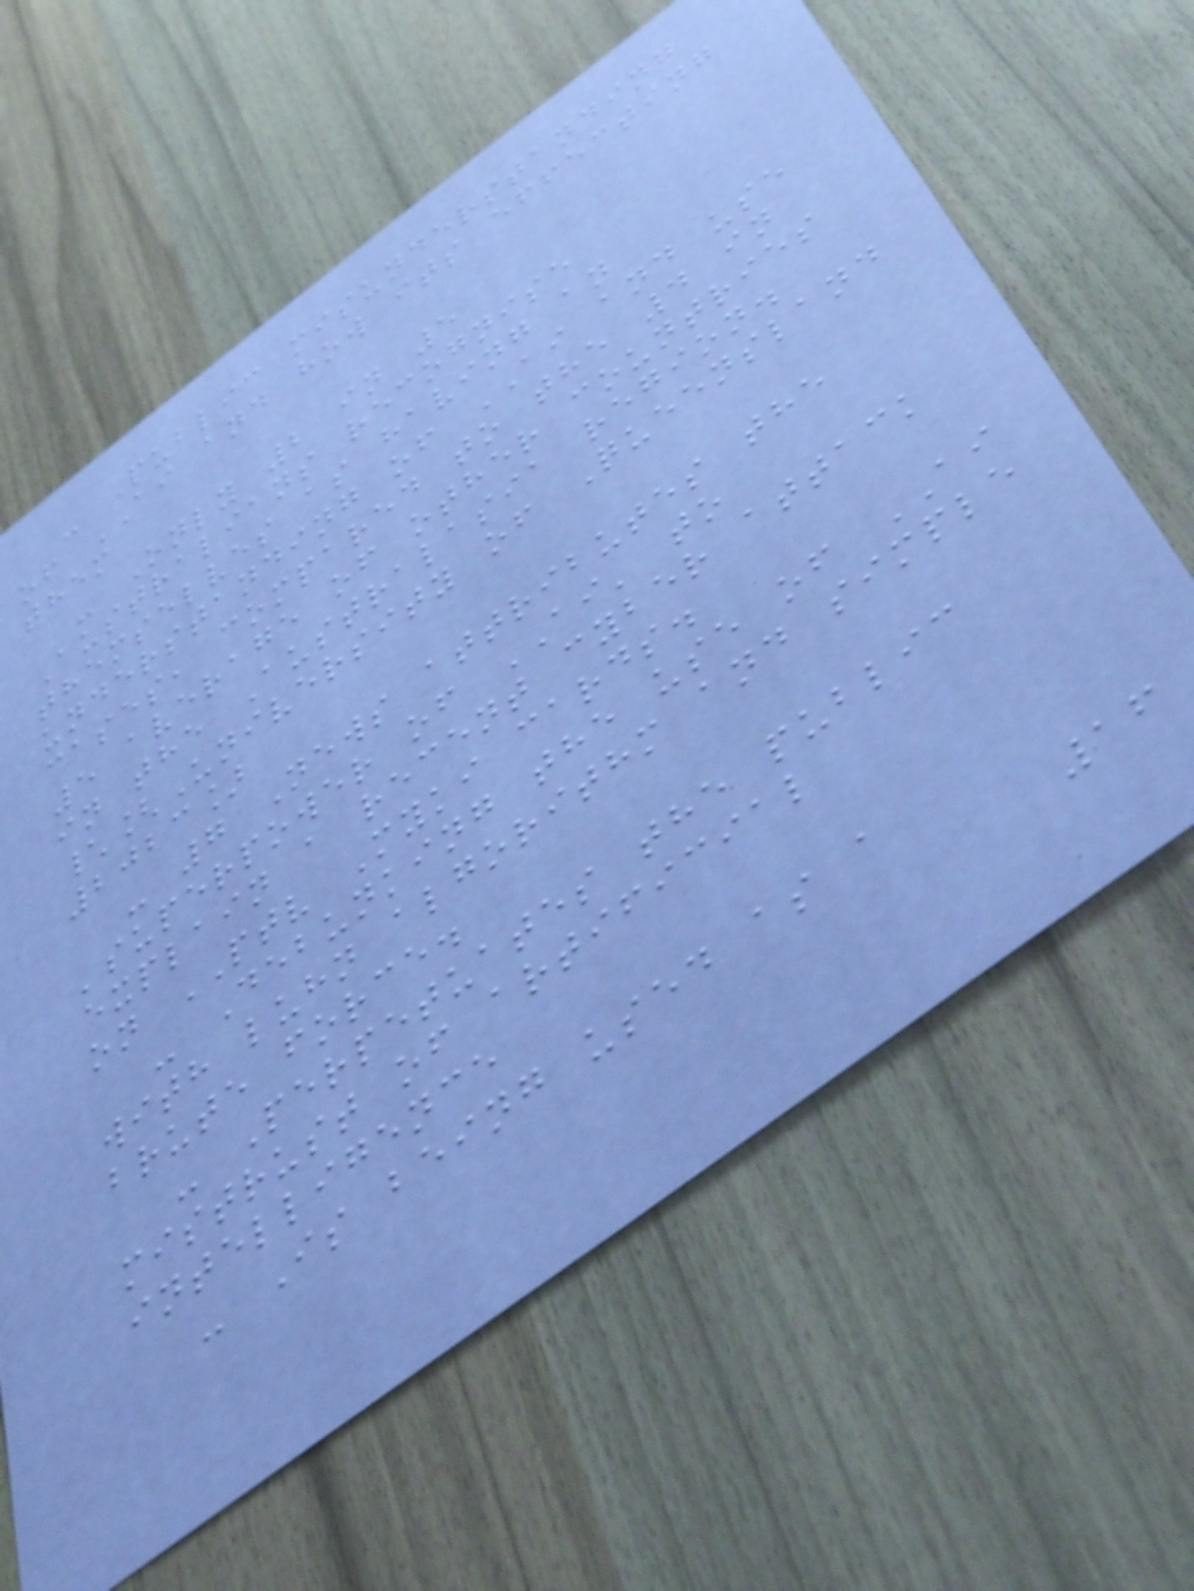- Public misunderstanding
of AI and how its effecting
them
- Only 2 in 5
Australians recognise
themselves as having an
understanding of AI and use
cases, compared to the 4 in
5 average of other countries
in the Australasia region.
\[University of Queensland
2023]
- 7 News attributes the
'superpower of AI' to
explain a recent cyber attack
on PTV Myki cards.
- Debunking the use of AI
with luhn algorithm and simple
brute force.
- Perpetuates the public
mistrust of artificial
intelligence
- Is being used as a
16
